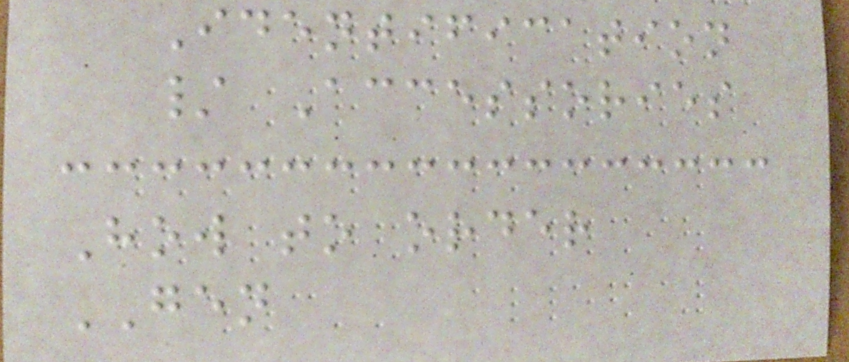Identification
/ Accessories
How to order
GEN
